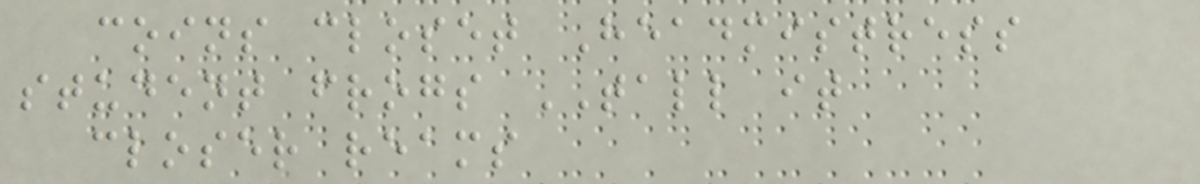coins closet Headmistress
student frogs TALL it
closer reams
